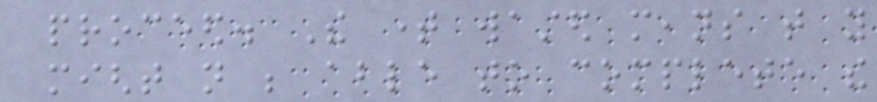proceed. The time wasted means that you
might not be able to complete the
